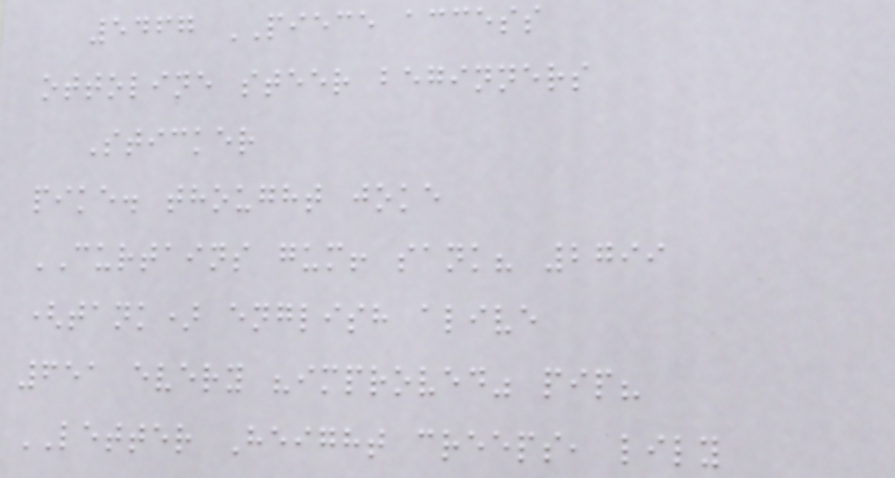5467 PIECE access
ottoline steer beginners
Sticker
pike. thought joke
CURTAINS gum! sank? 2799
(tank) english alive
651 every "improved" pip?
LETTER Height creeps, lily
